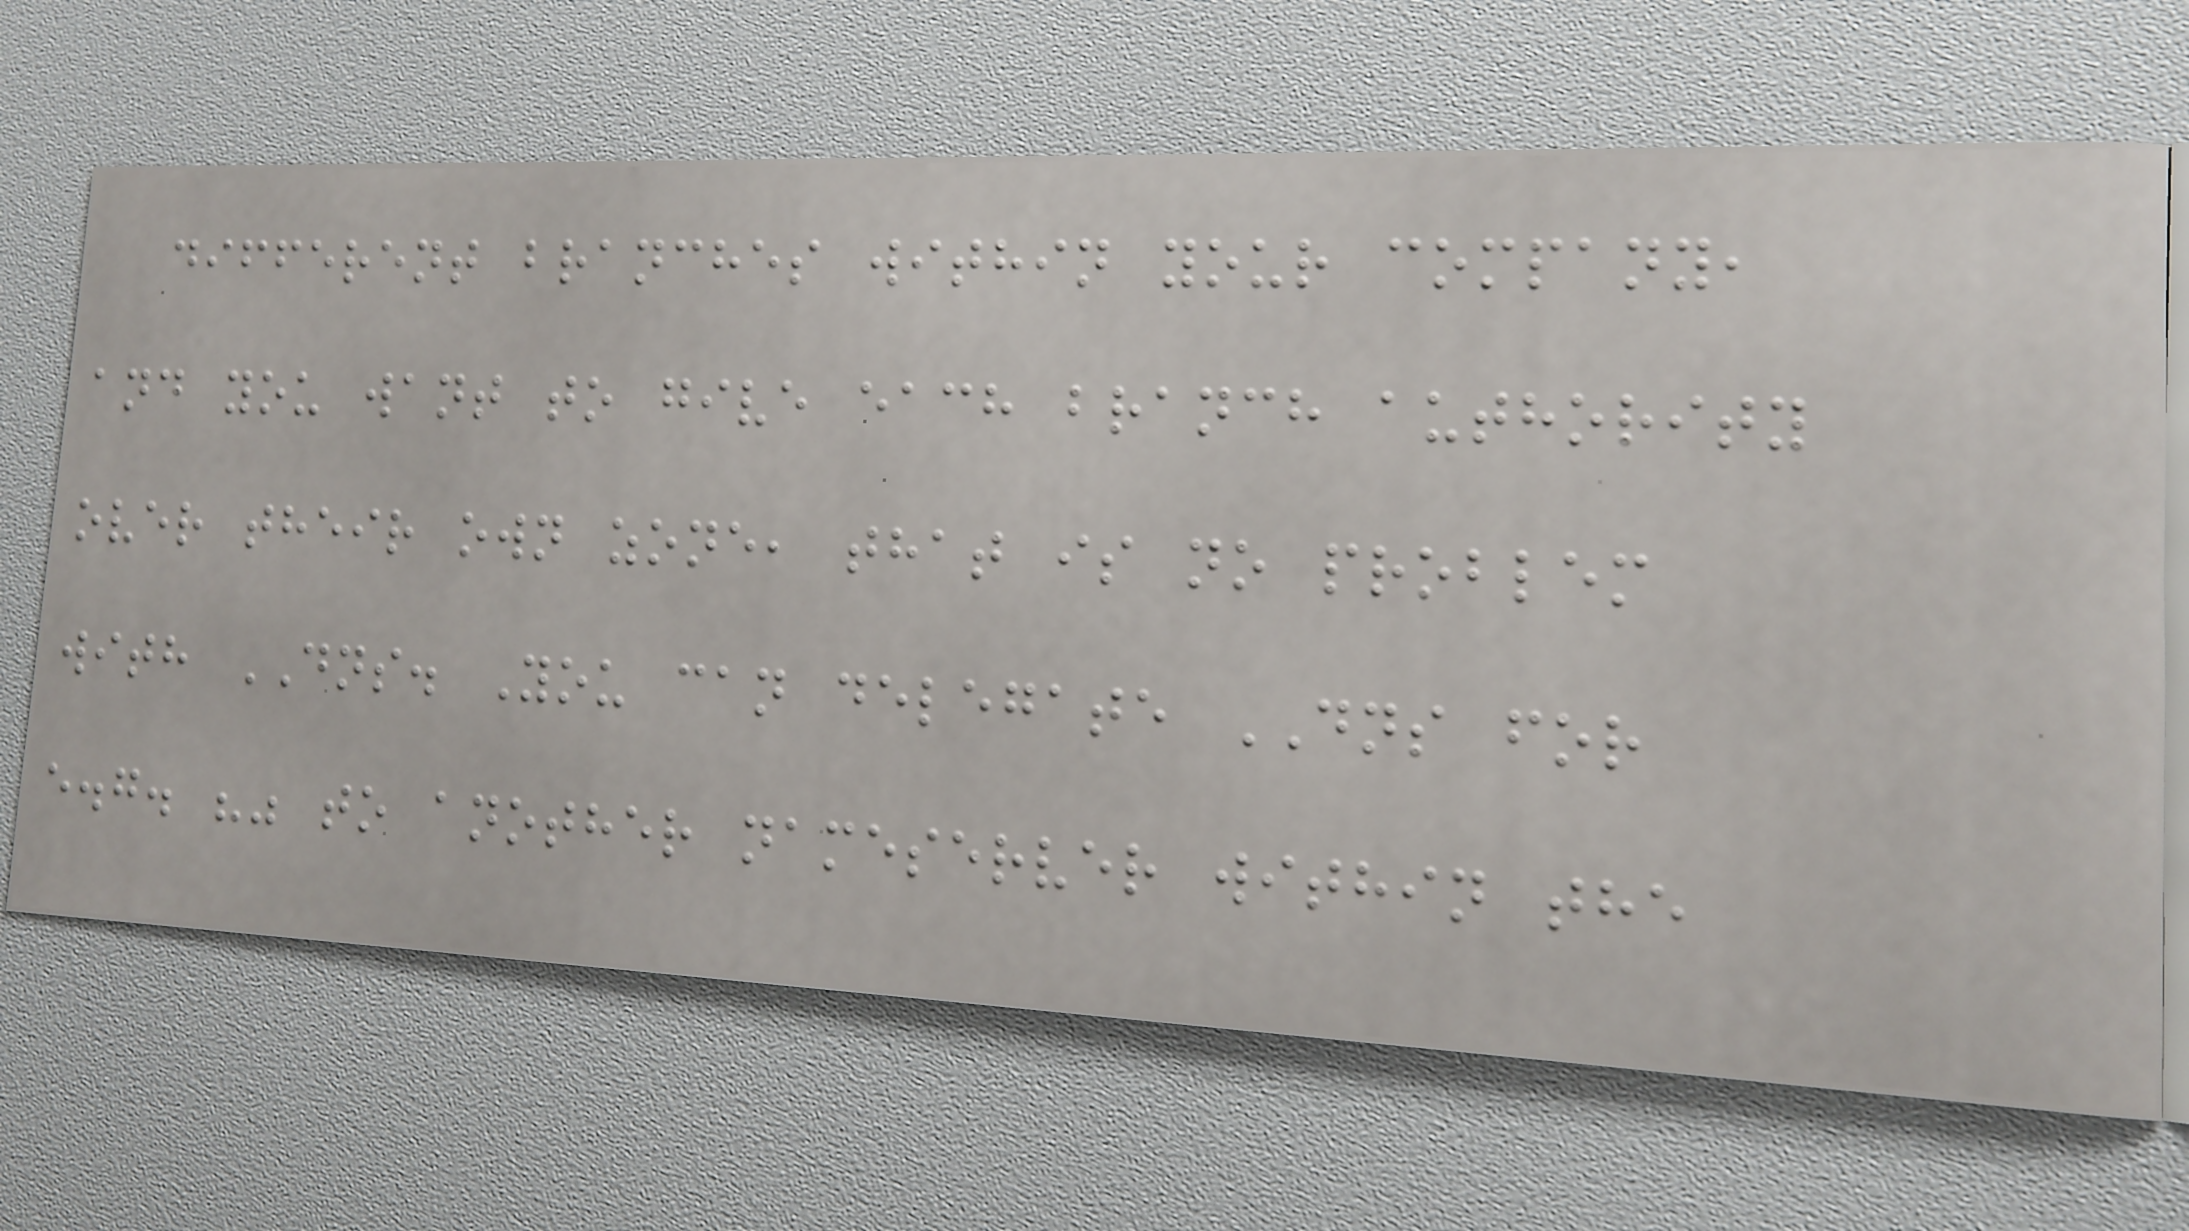different branches within your company,
and you want to give each branch authority
over their own zone, that is no problem
with DNS. You can delegate DNS for
e.g. "" to another nameserver within the
